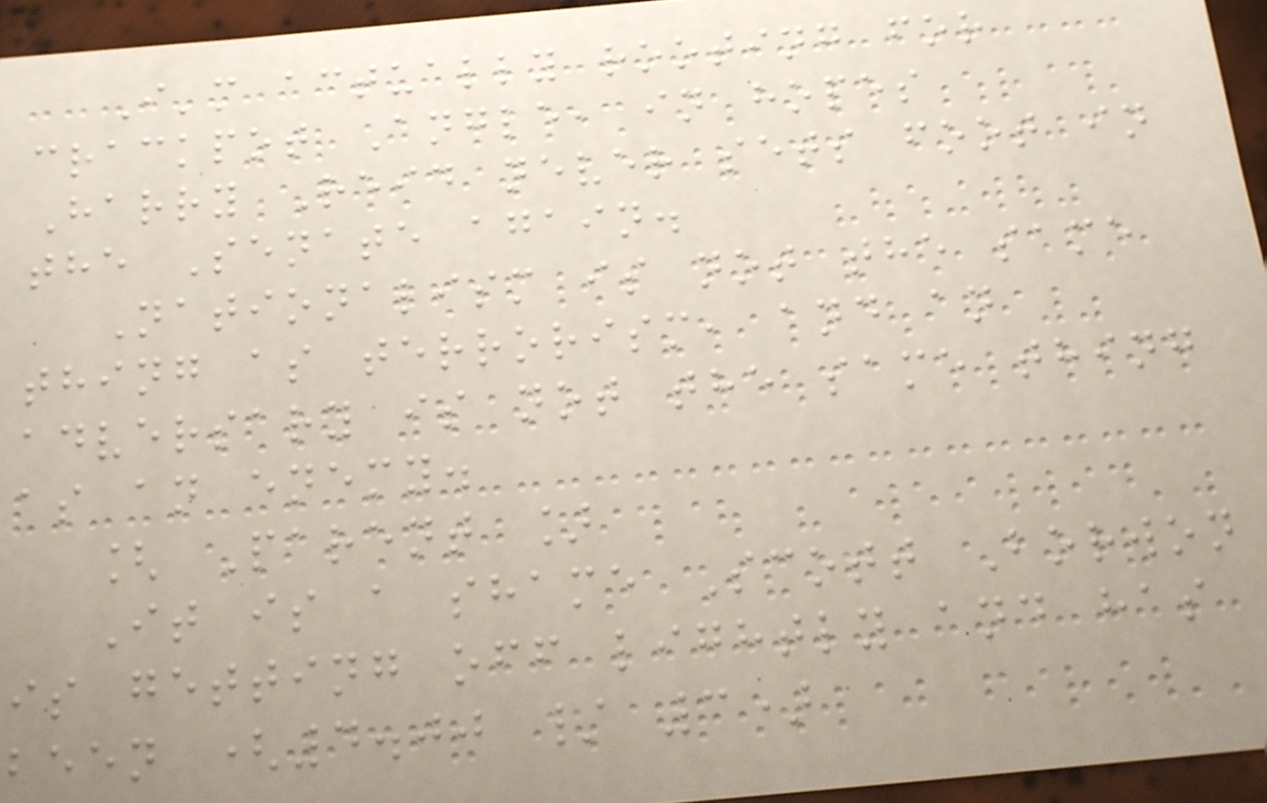I'm actually rooting for
crackpot Angle, in hopes
Harry Reid never sets foot in
the Senate again.
Nationalism is not the same
thing as terrorism, and an
adversary is not the same thing
as an enemy.
[ Parent ]
It is a shame Scott Borwon
is getting off lightly and has
been (4.00 / 3)
